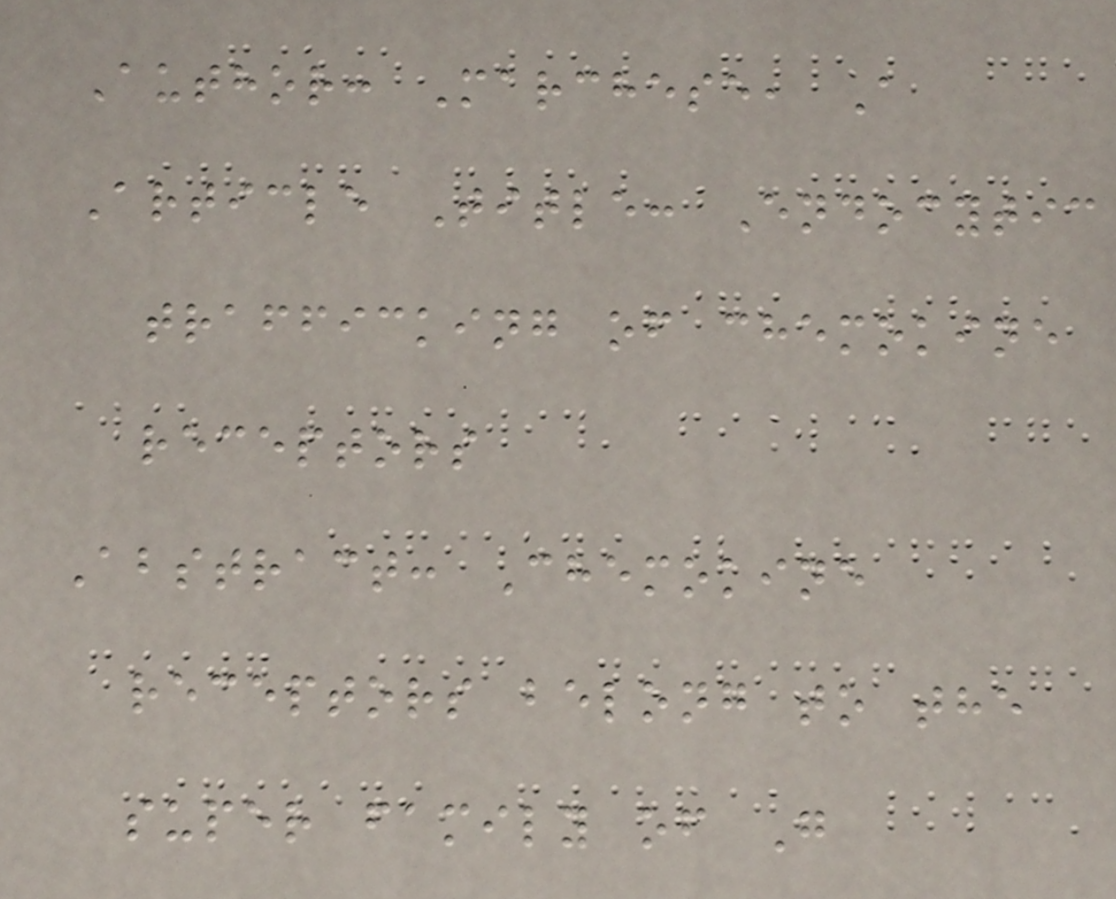Author: Marchese, A
Article Title: Endocytic
trafficking of chemokine
receptors
Abstract: Chemokine
receptors belong to the
super family of G
